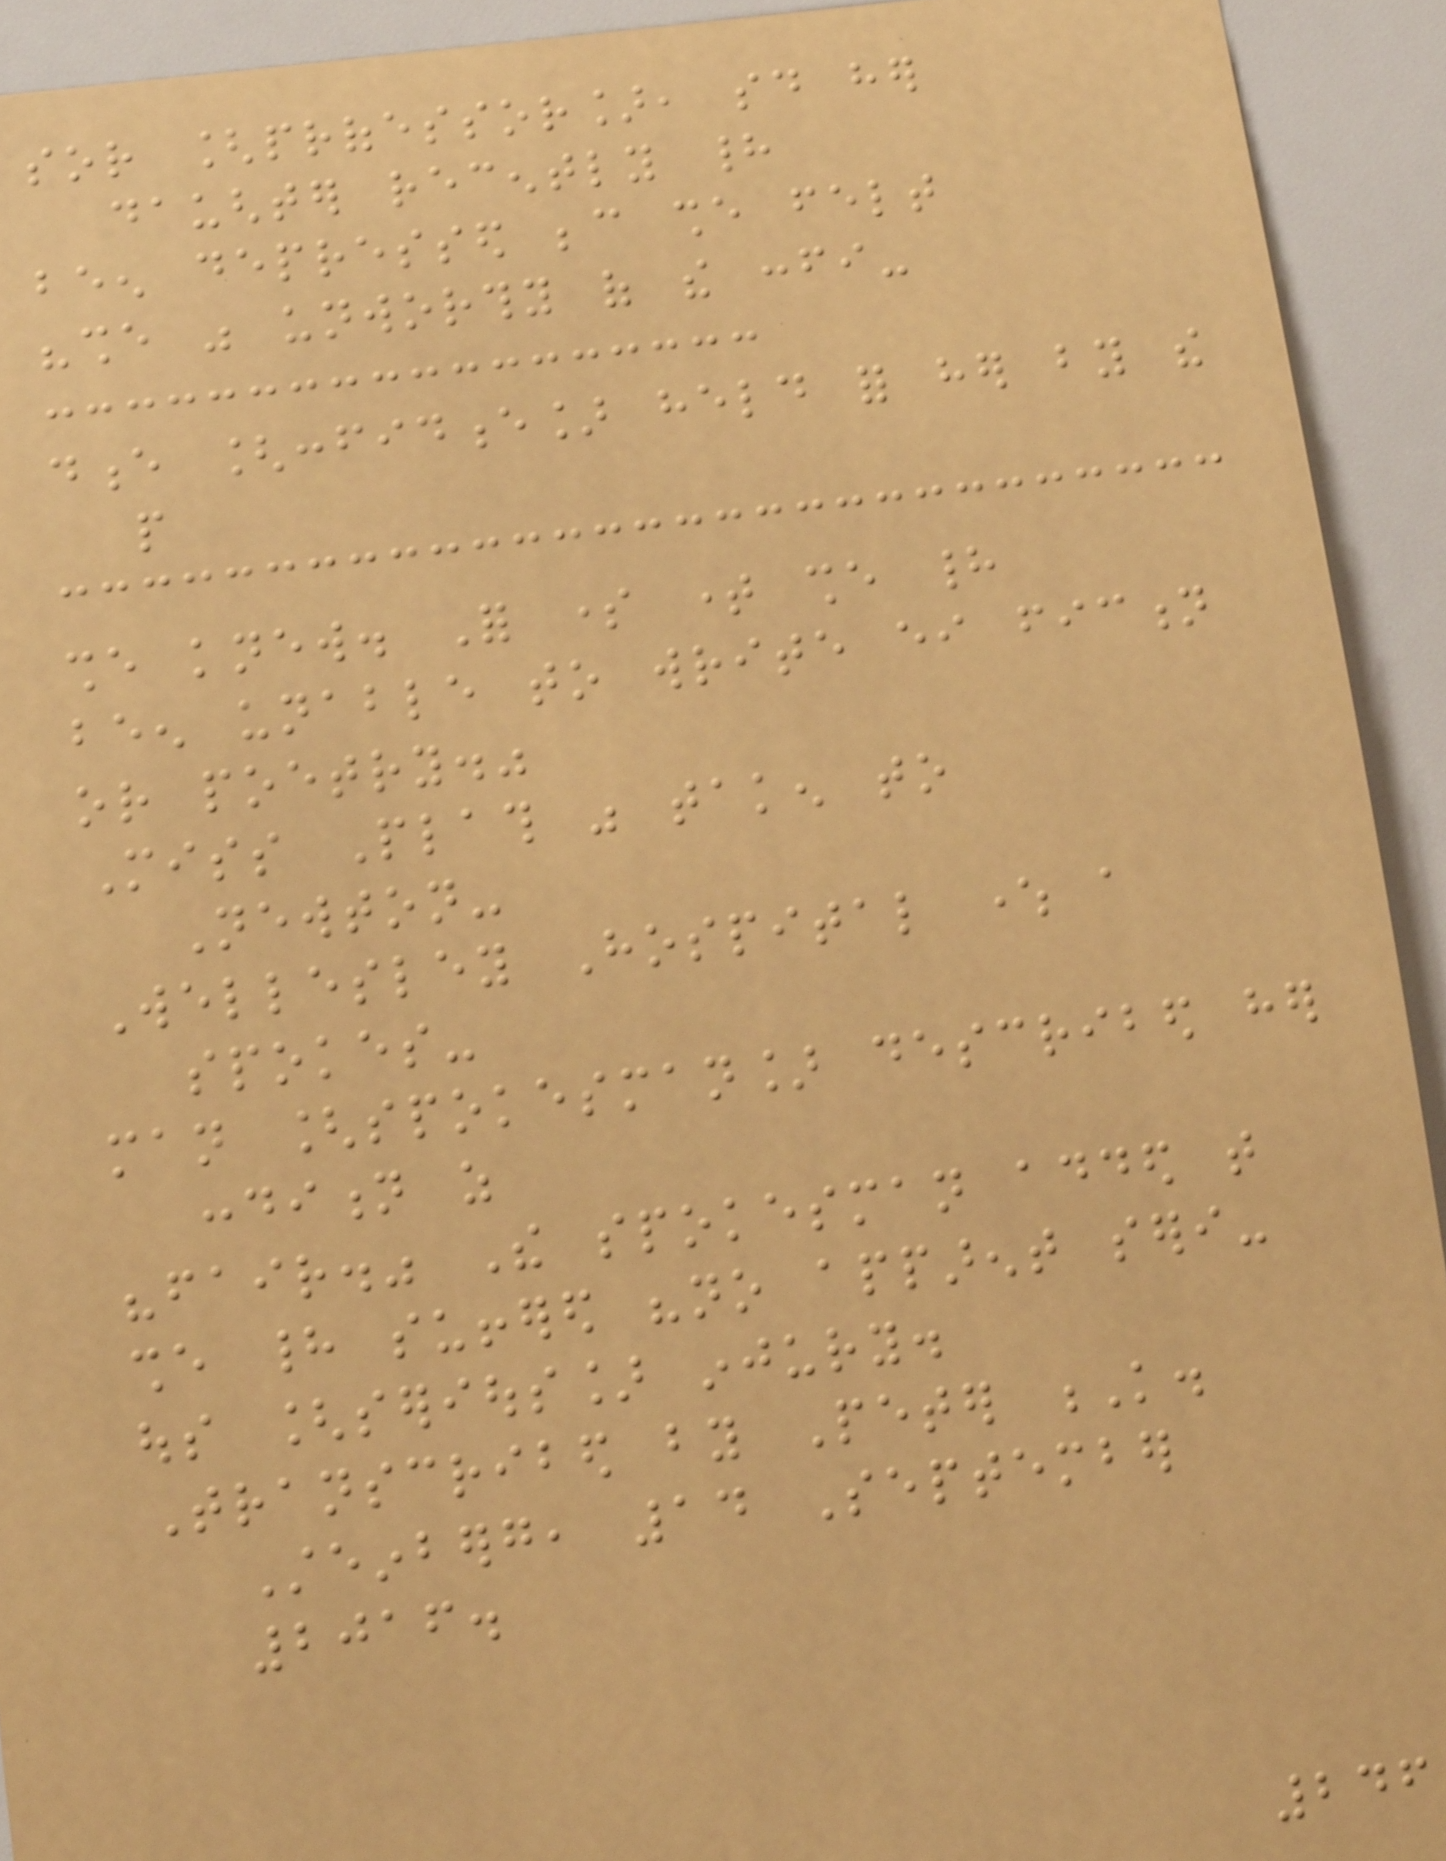sor [professor], said her
daughter recently had
been depressed because she felt
"she was unworthy of the confi-
dence [confidence] held for her by the
people
she knew. For some time she had
been unable to write either fiction
or poetry."
Miss Plath was taken to
Newton-
Wellesley Hospital where a
spokes-
man [spokesman] described her
condition as
"fair." The spokesman added that
she had suffered "no apparent seri-
ous [serious] injury.
Transcribed by Peter K.
Steinberg, 14 September
2016.
246
